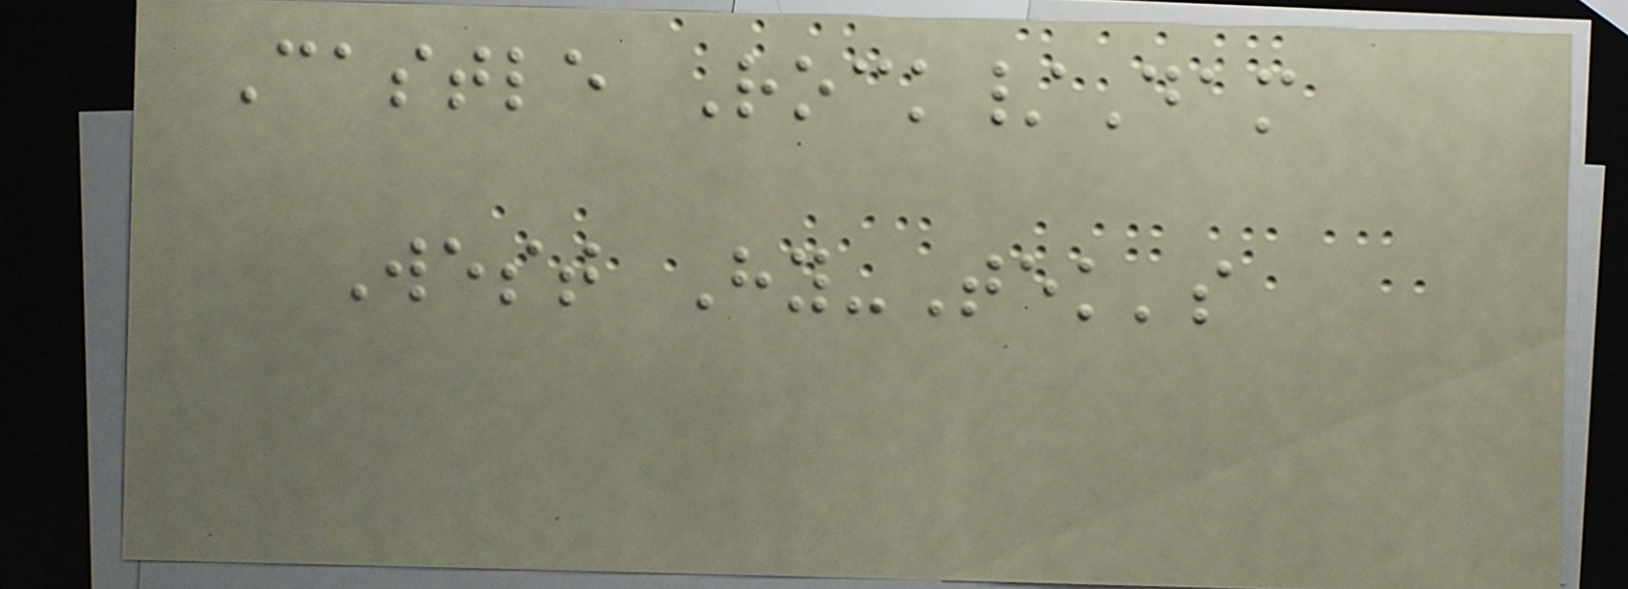Castle Rock/Dam
West Hy-Tek's
